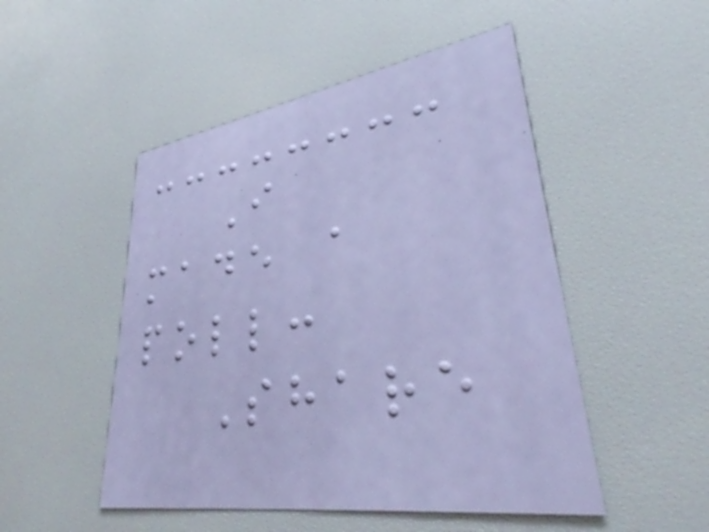I
made a
poll:
Share
